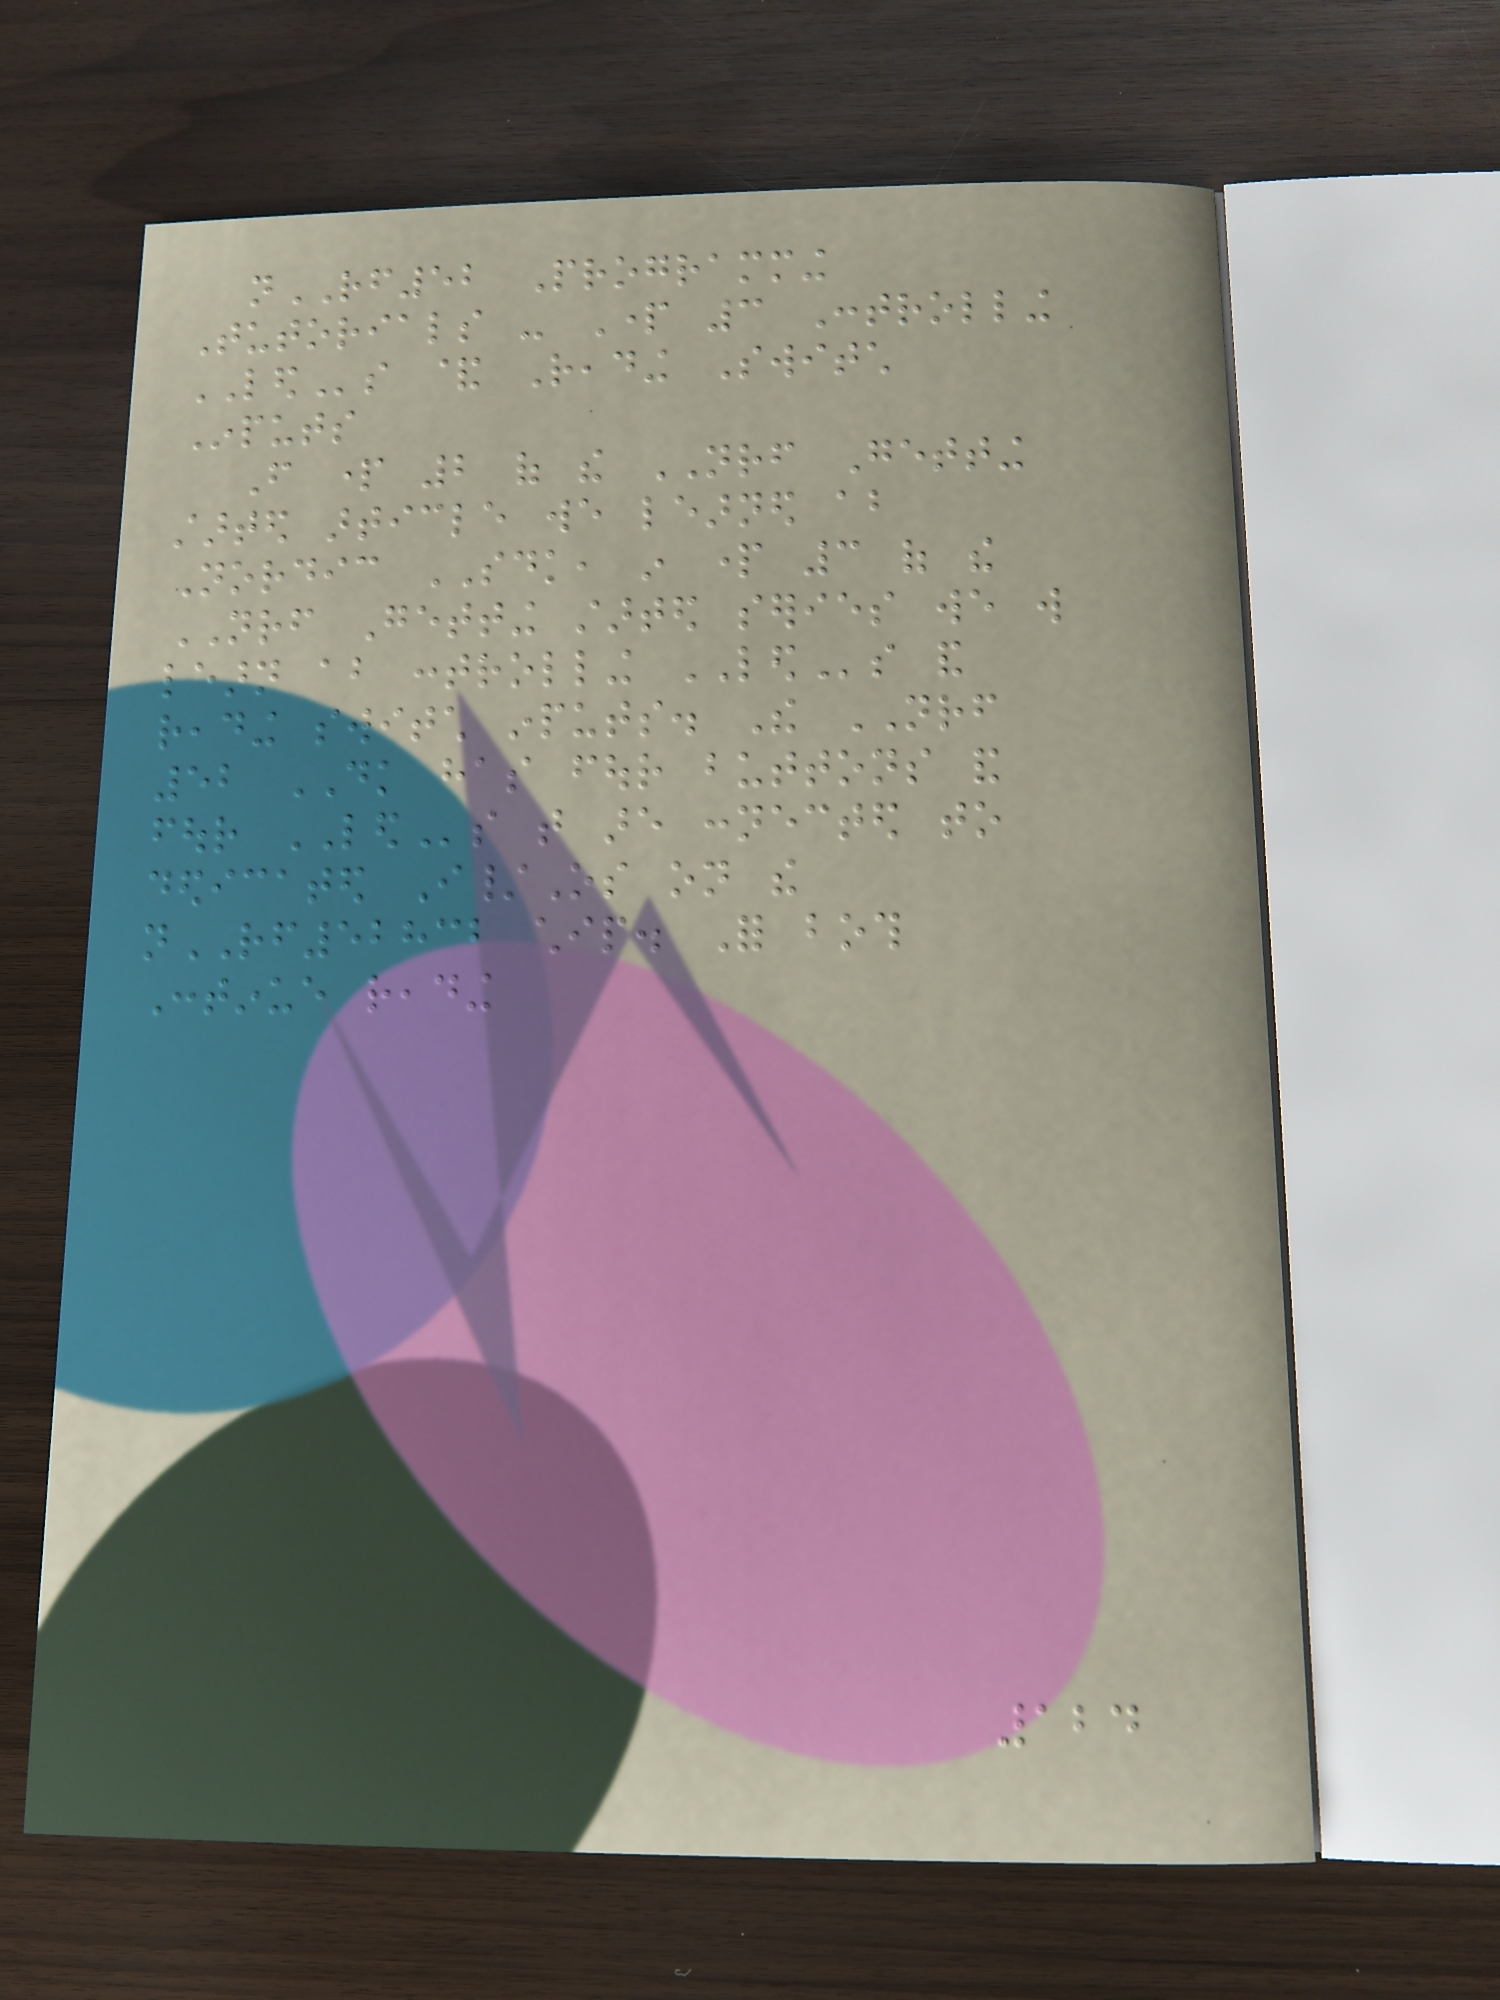nRF52 Programming
Tutorials - Part 3 Controlling
LEDs & Reading Switch
Inputs
From part 2 of the NRF Getting
started article we learned about
Nordic SDK, in part 3 of the
NRF Getting started series we will
learn about controlling LEDs and
reading switch inputs. The NRF
52 DK has four buttons and
four LEDs that are connected to
dedicated I/Os on the
nRF52832 chip. For both
Continue reading
124
